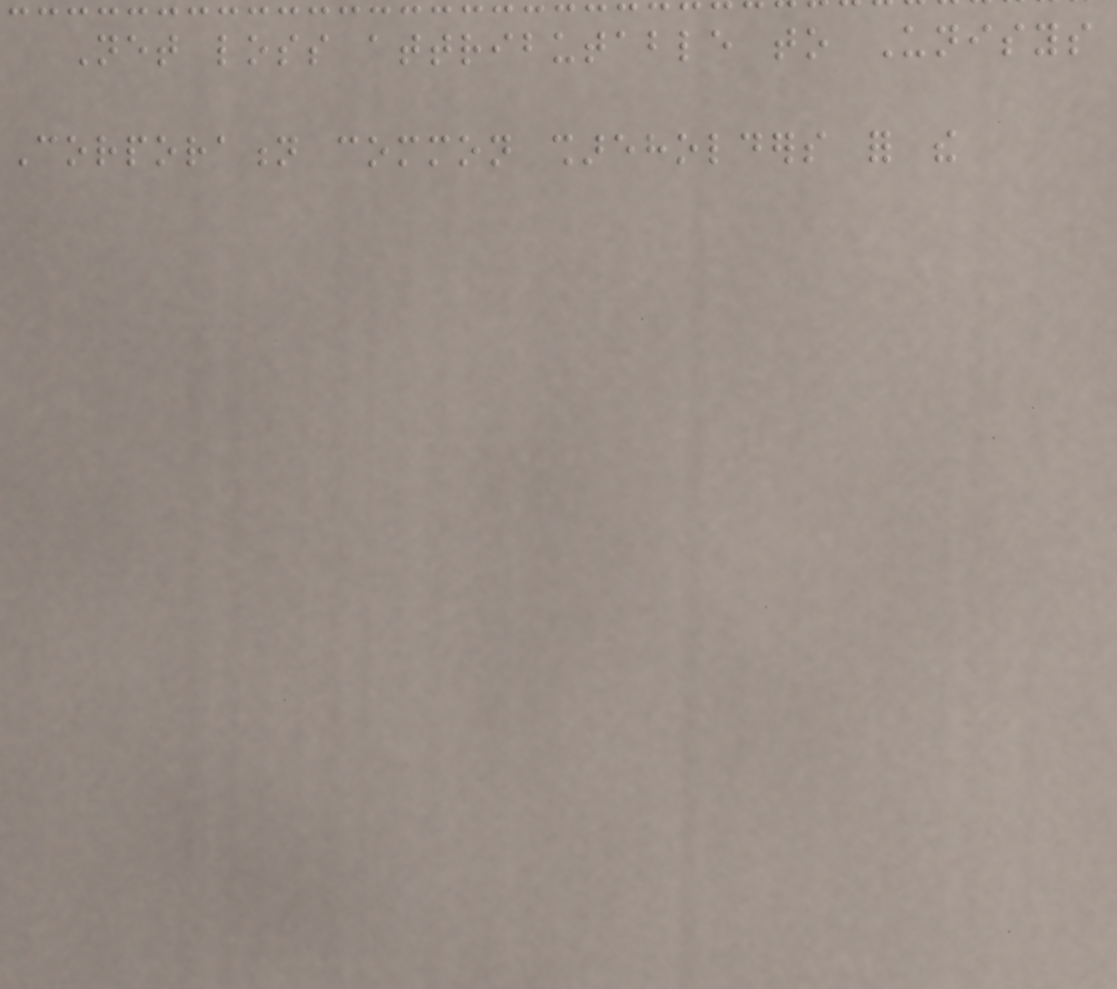Net loss attributable to Unisys
Corporation common shareholders for the
